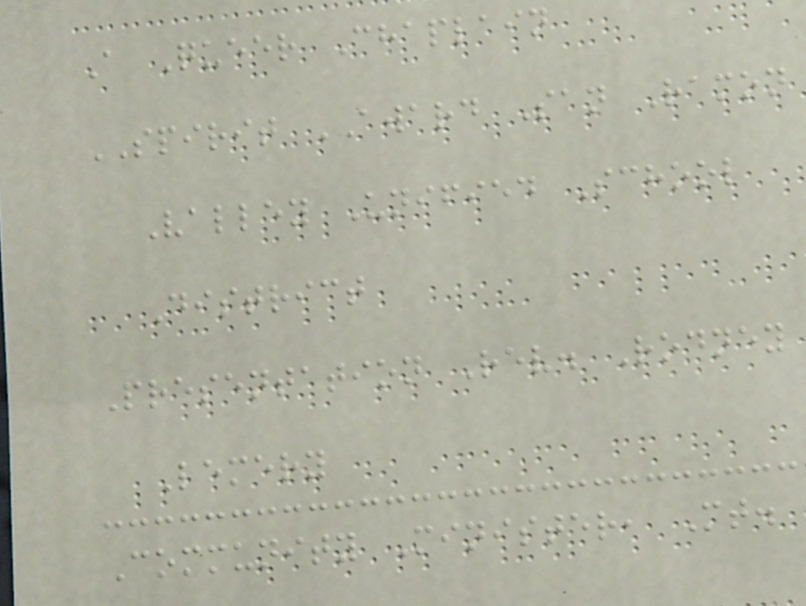A Queer Chaplain
SPIRIT AWARD San Ramon
Valley Unified School
District
Presentation Rev. Rodney
Lemery
Community Minister, Mt.
